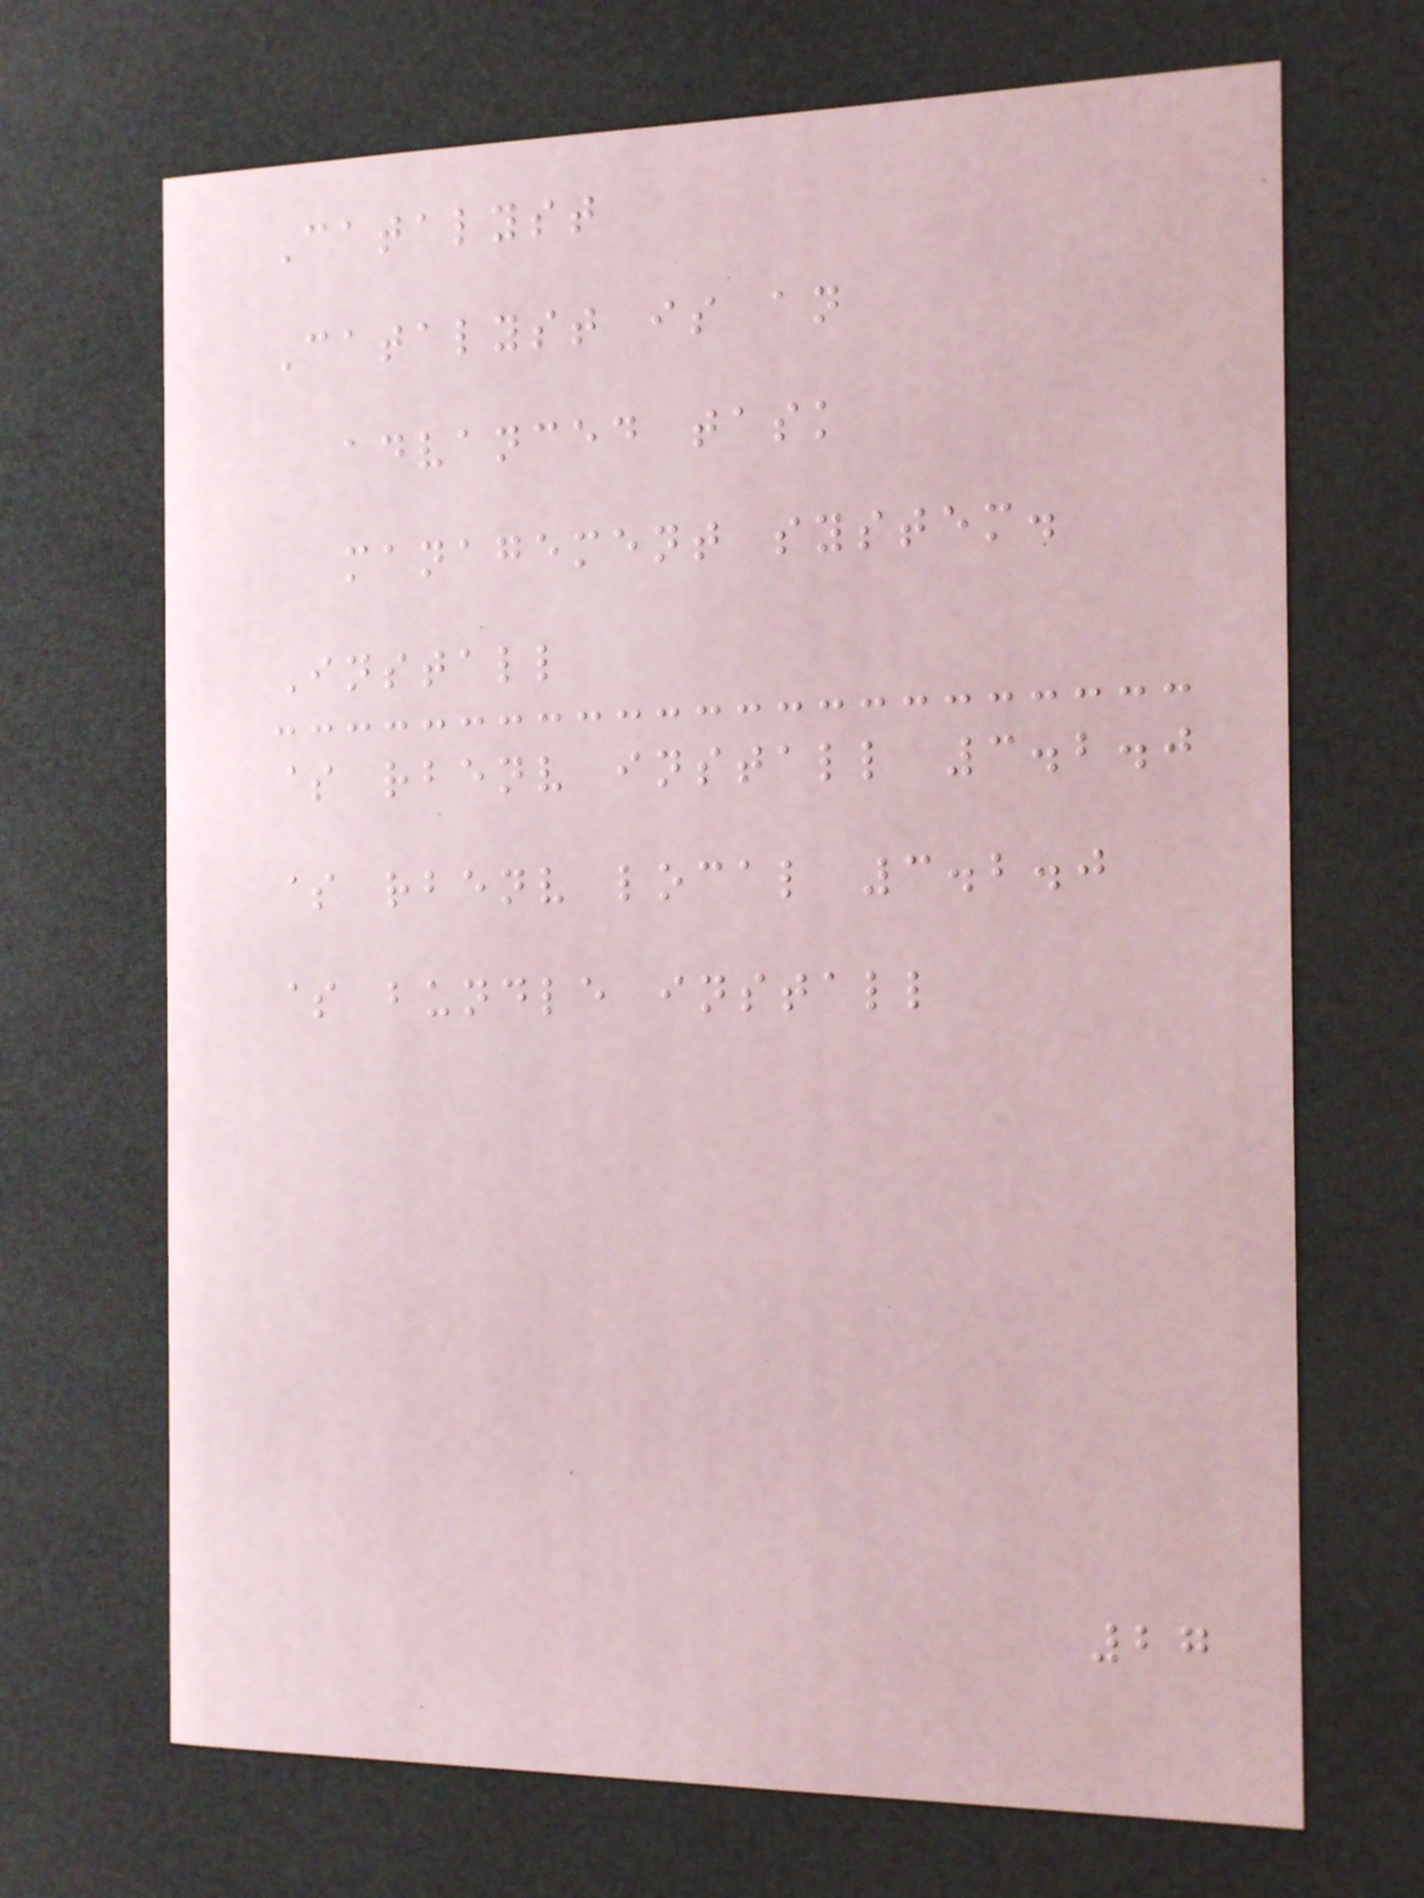Catalyst
Catalyst is an
advanced task
management system.
Install
$ rbenv install 3.2.0
$ rbenv local 3.2.0
$ bundle install
27
